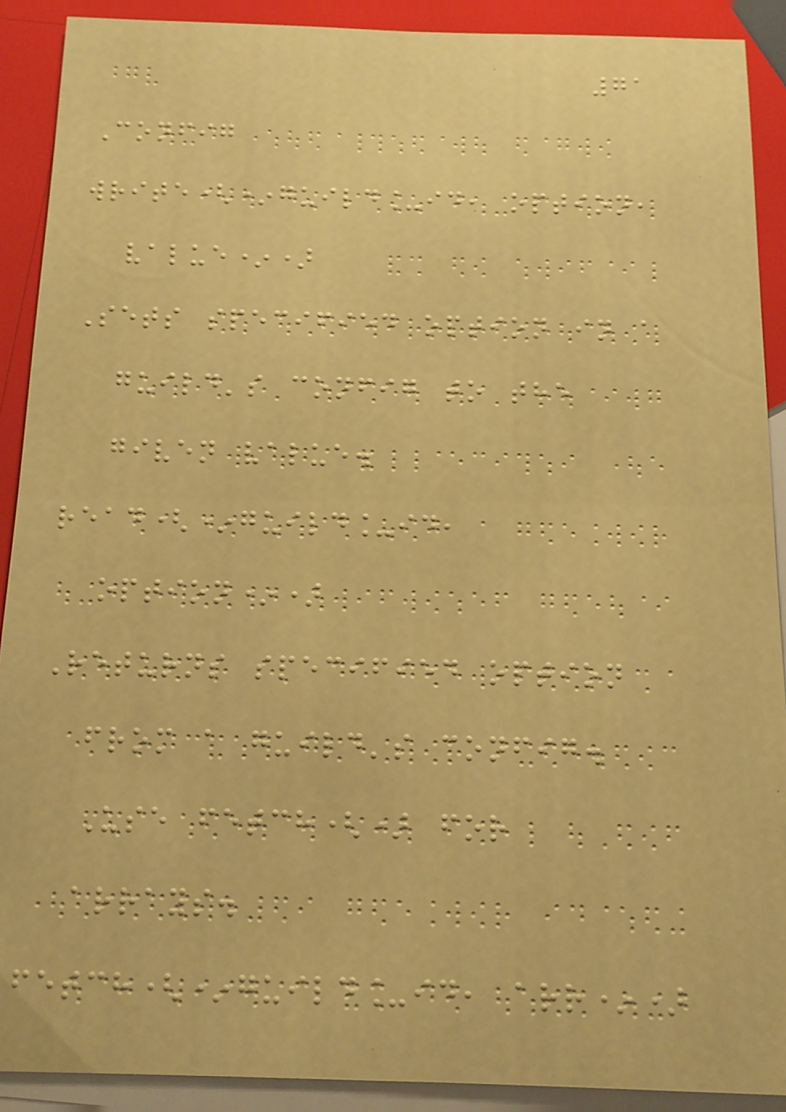71
Config
write(*guild_id, option,
value*)
Sets specified option in a
guild's config to the
given value.
read(*guild_id,
option*)
Returns specified option
from a guild's config.
Use fetch() for
arrays.
fetch(*guild_id, arr*)
